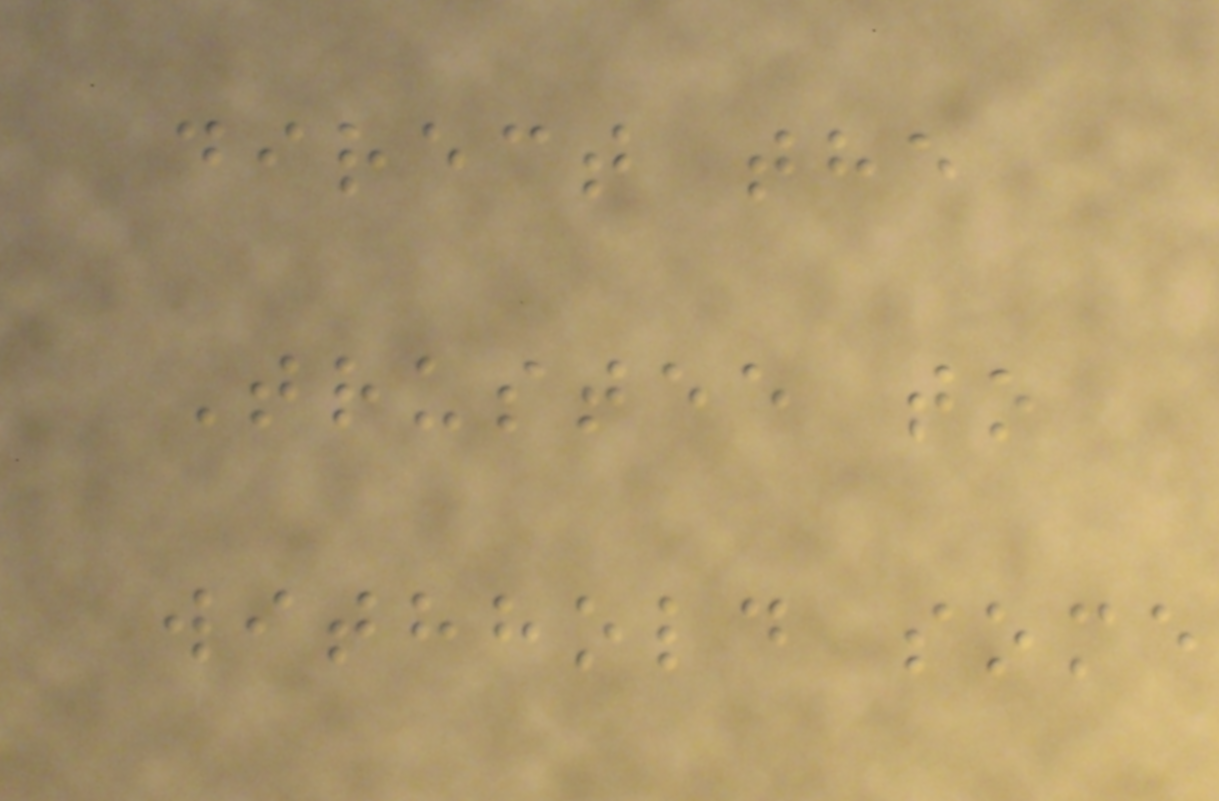direct the
Trustee to
withhold some
